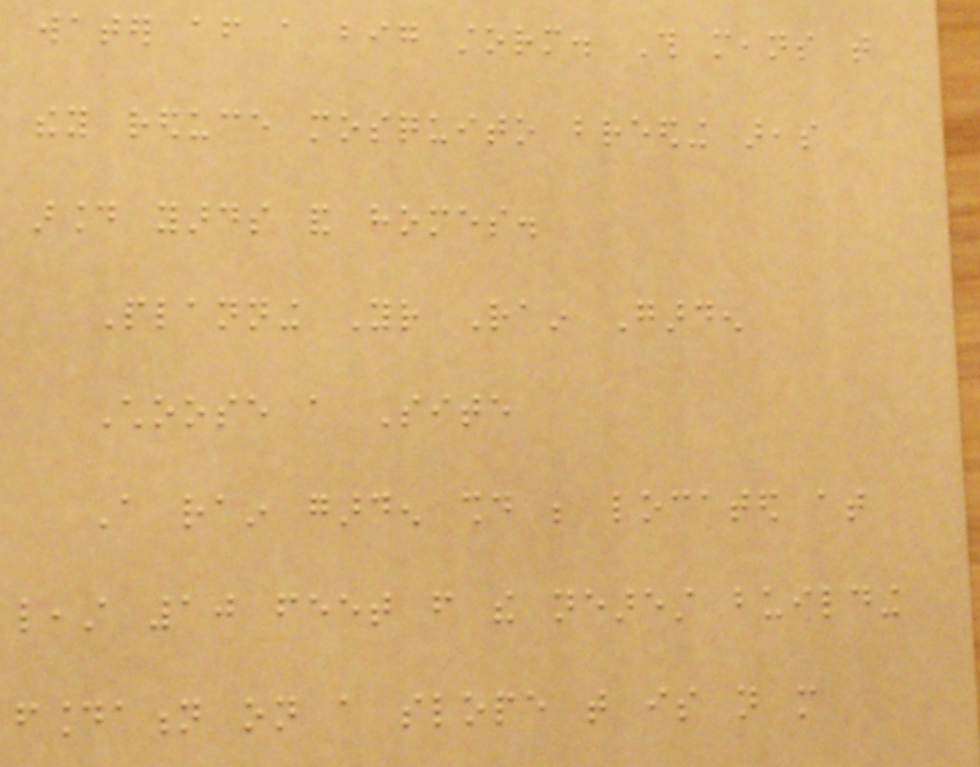water after a big storm. This means that
they reduce mosquito breeding areas
around yards and homes.
Planning Your Rain Garden
Choose a Site
A rain garden should be located at
least 10 feet from the nearest building
foundation on a slope that is not more
